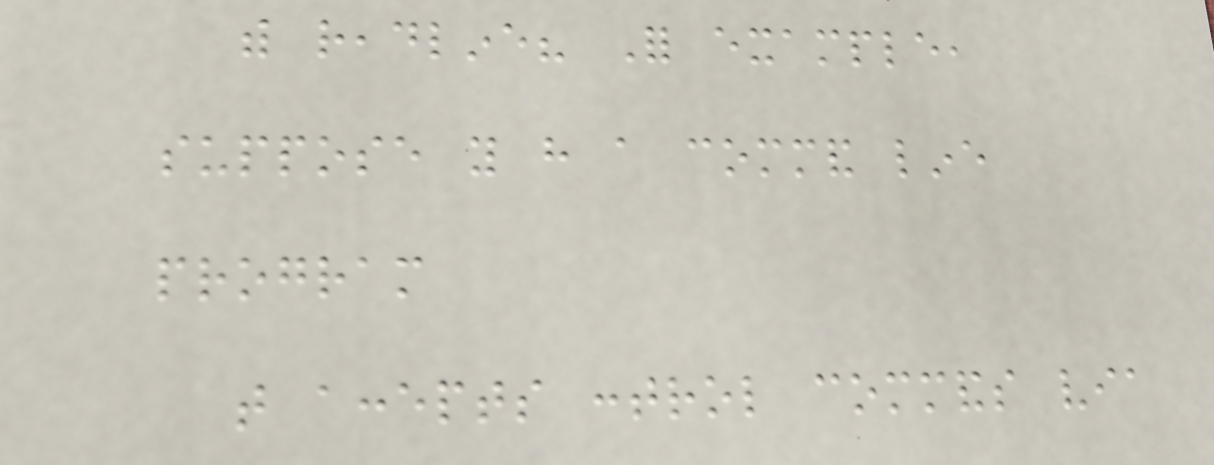with readline? For example,
suppose you have a command line
program
that accepts control commands via
